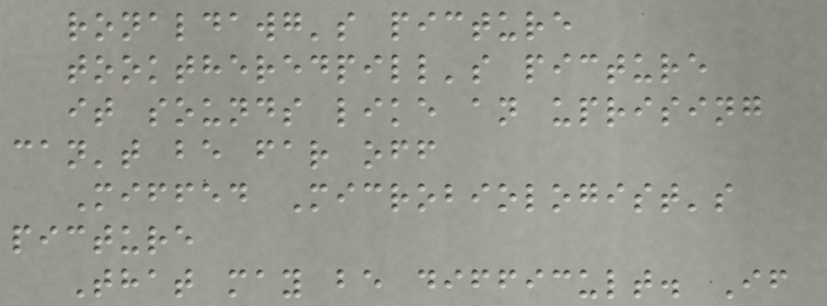ronaldawg's picture
tooktheredpill's picture
it sounds like an uprising
can't be far off
Miffed Microbiologist's
picture
That may be difficult. If
